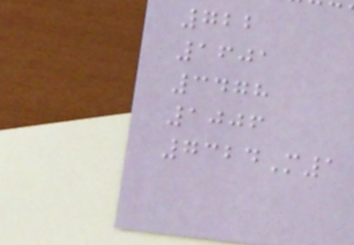722
1601
3478
1006
7324M1
